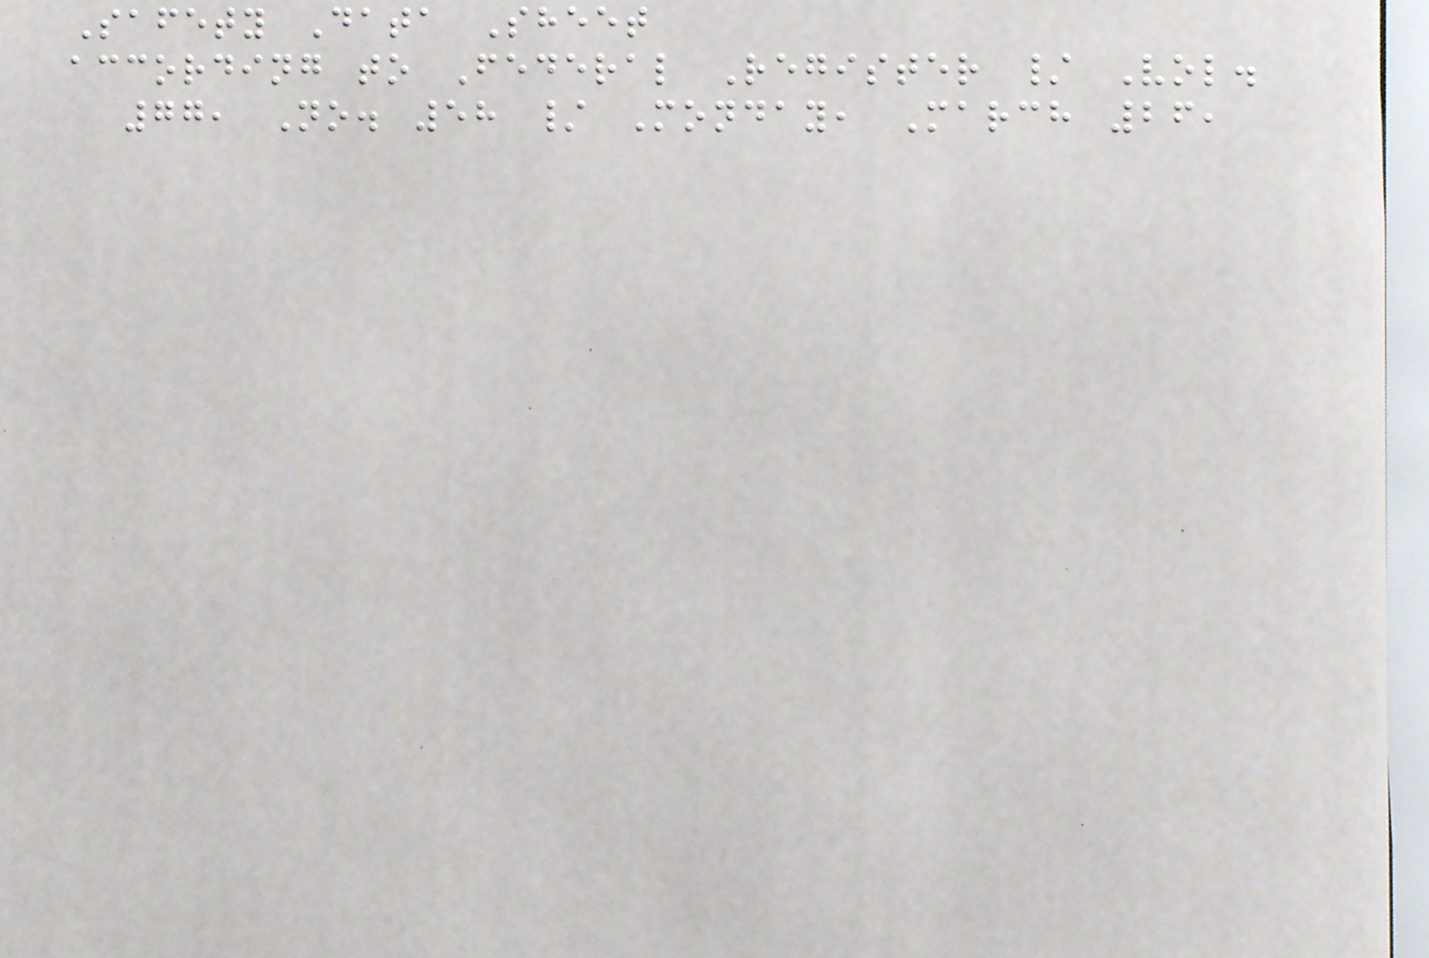Safety Data Sheet
according to Federal Register / Vol.
77, No. 58 / Monday, March 26,
